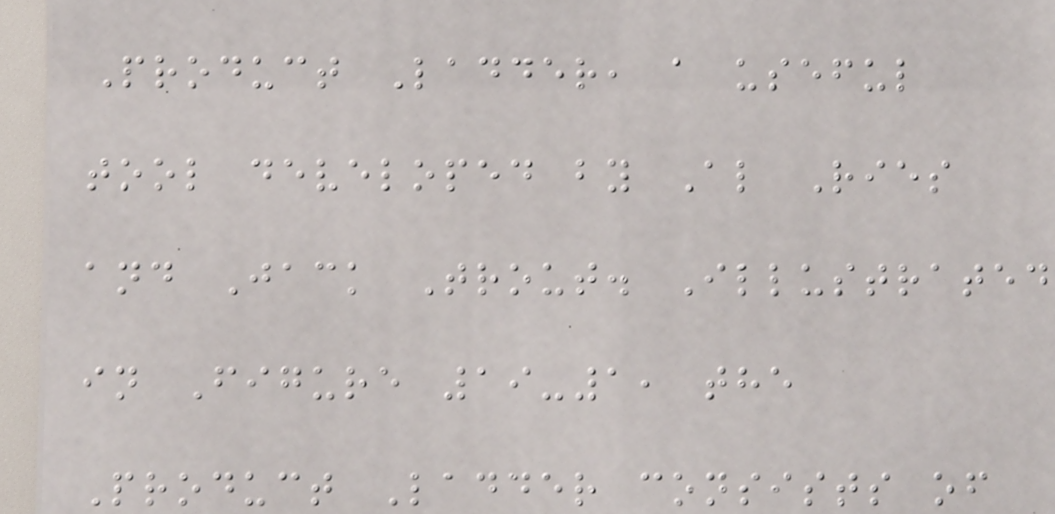Product Ladder, a useful
tool developed by Al Ries
and Jack Trout. Illustrated
in Figure 19-1, the
Product Ladder consists of
